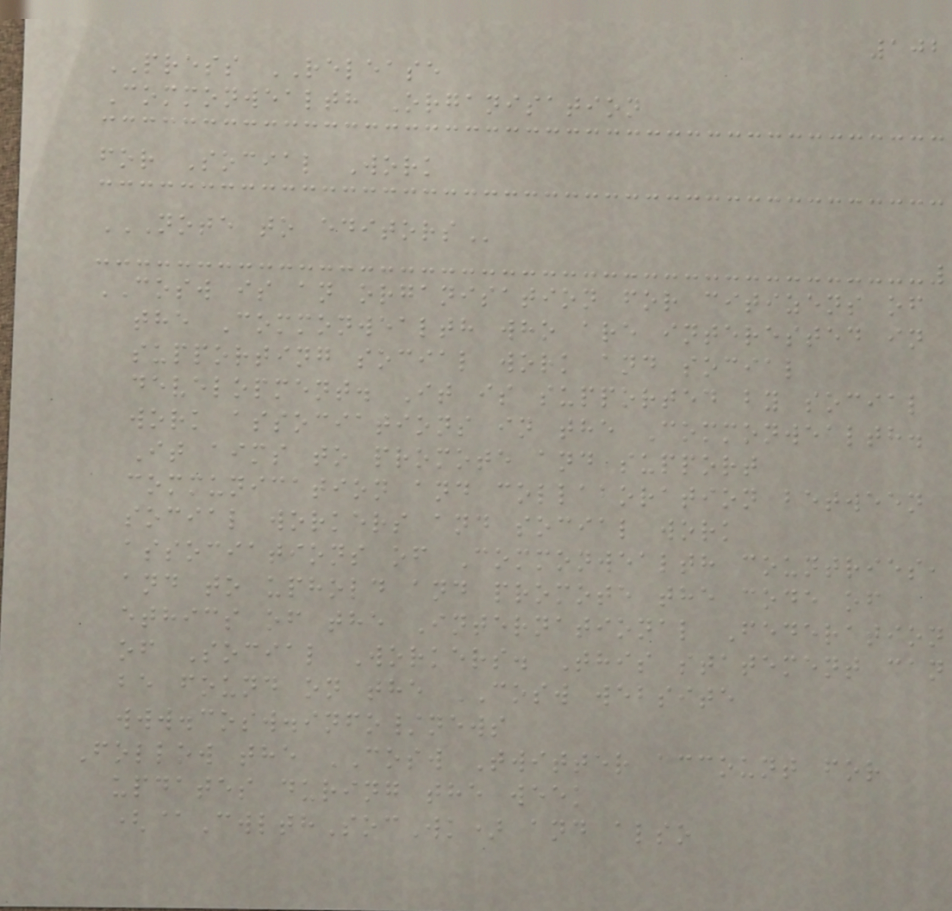102
PRESS RELEASE
Commonwealth Organisation
for Social Work
NOTE TO EDITORS
COSW is an organisation for citizens of
the Commonwealth who are interested in
supporting social work and social
development. It is supported by social
work associations in the Commonwealth.
It aims to promote and support
communication and collaboration between
social workers and social work
associations of Commonwealth countries,
and to uphold and promote the code of
ethics of the International Federation
of Social Workers. This statement can
be found on the COSW website
www.cosw.info/news
Follow the COSW Twitter account for
updates during the week
(@CwlthSocWk) and also
